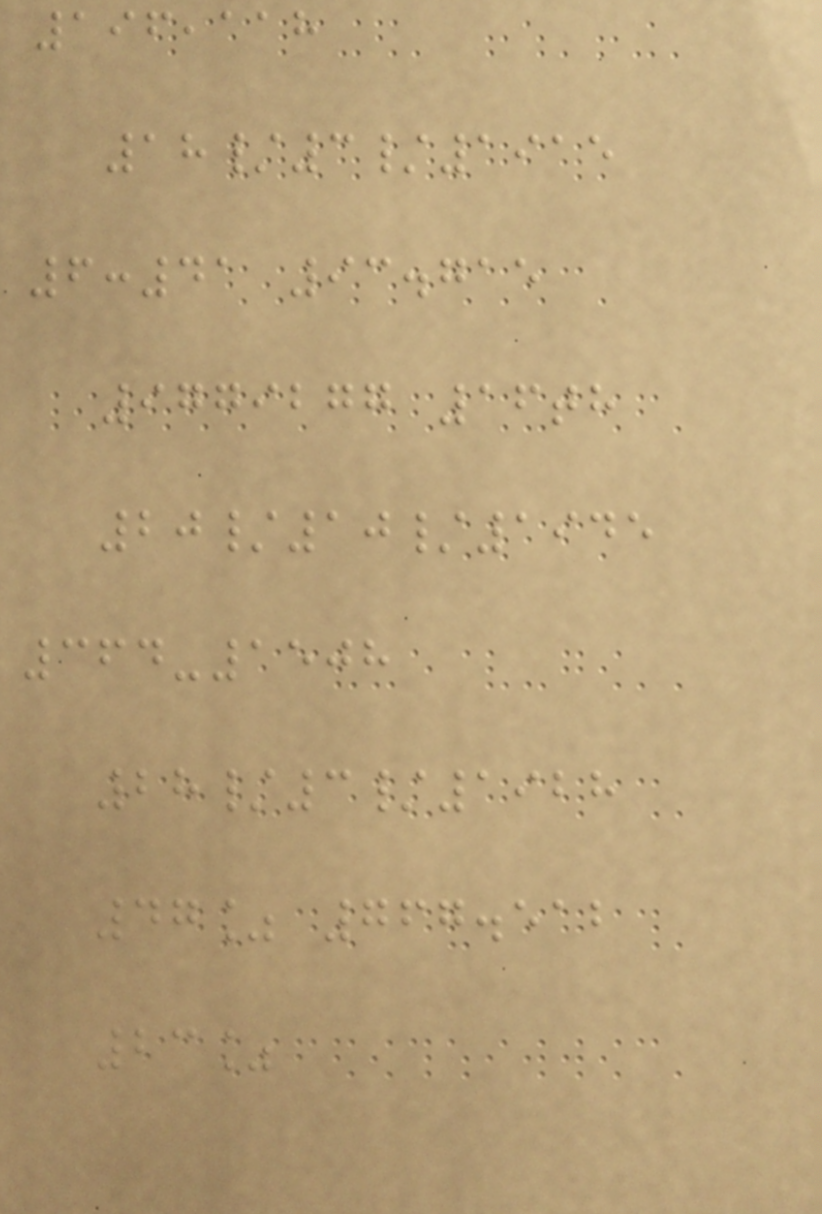196,118
18/3/1915
6:41 93.715
9779277 16th
20/10/1945
364-1508
28/3/1928
47% 767.512
23%
